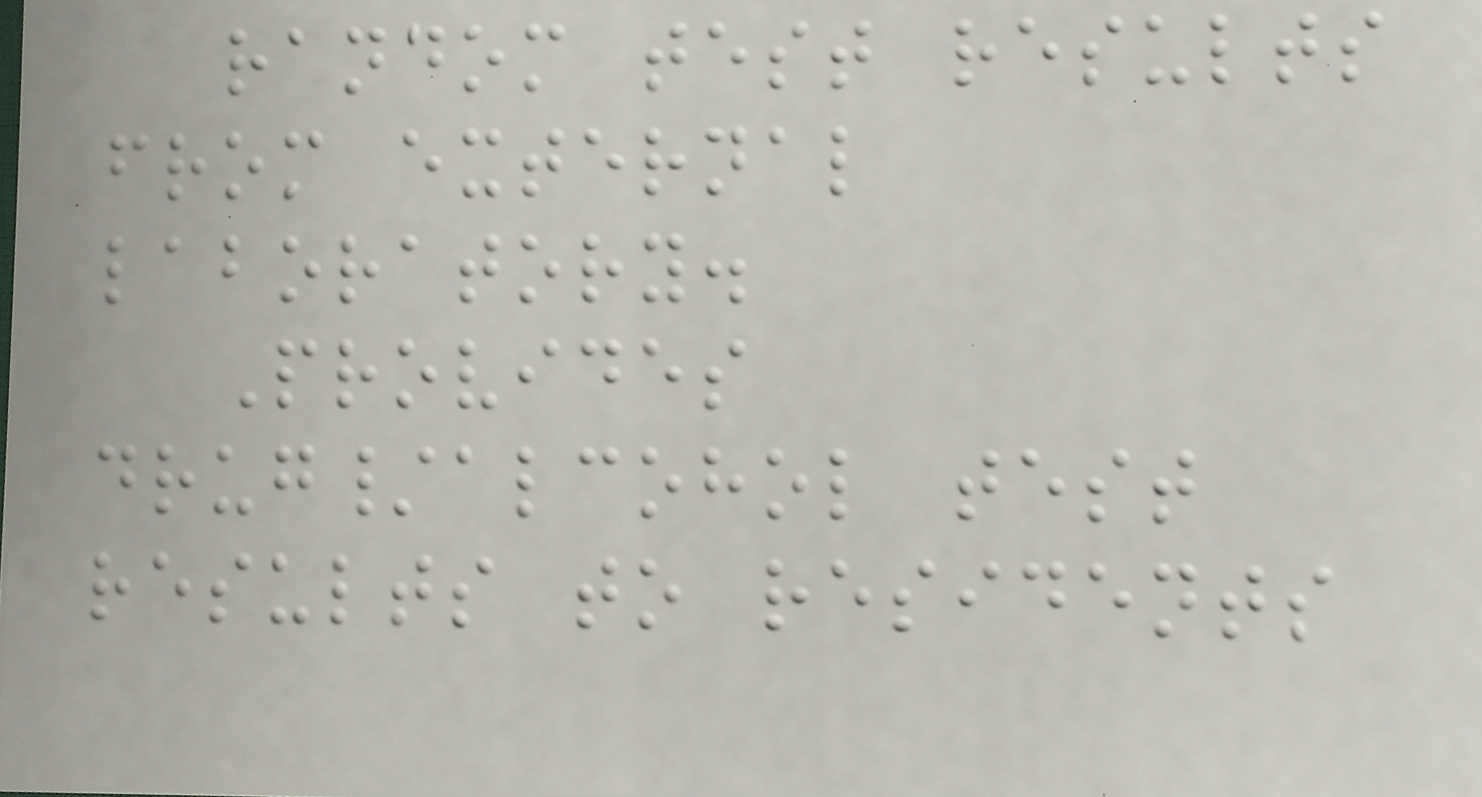random test results
from external
laboratory.
Provides
drug/alcohol test
results to residents
